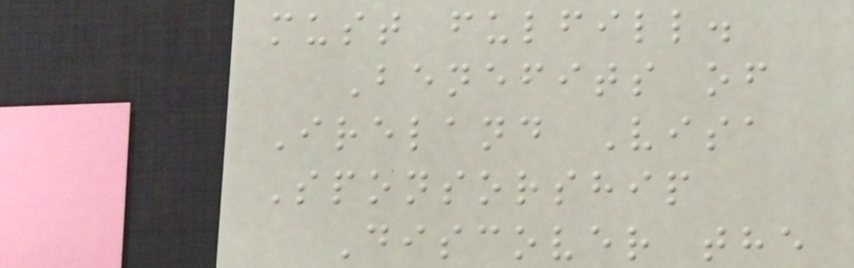must fulfill.
Benefits of
Ireland Visa
Sponsorship
Discover the
